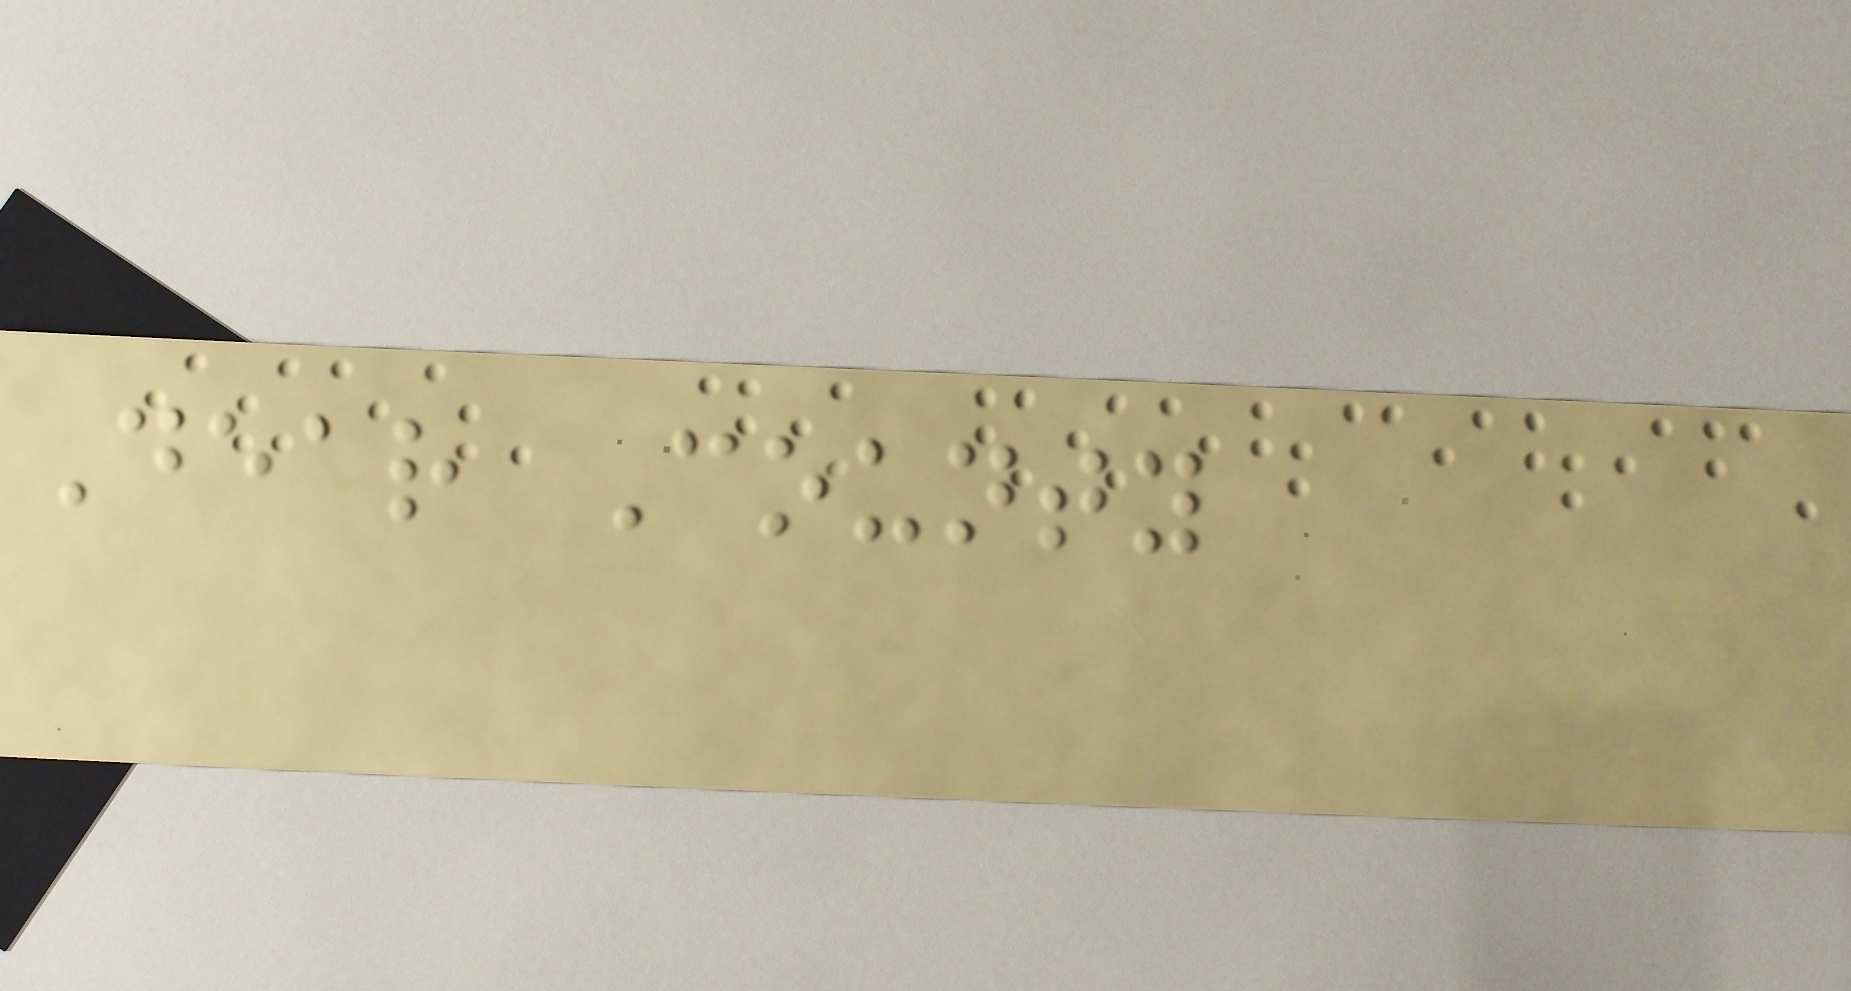Dear County
